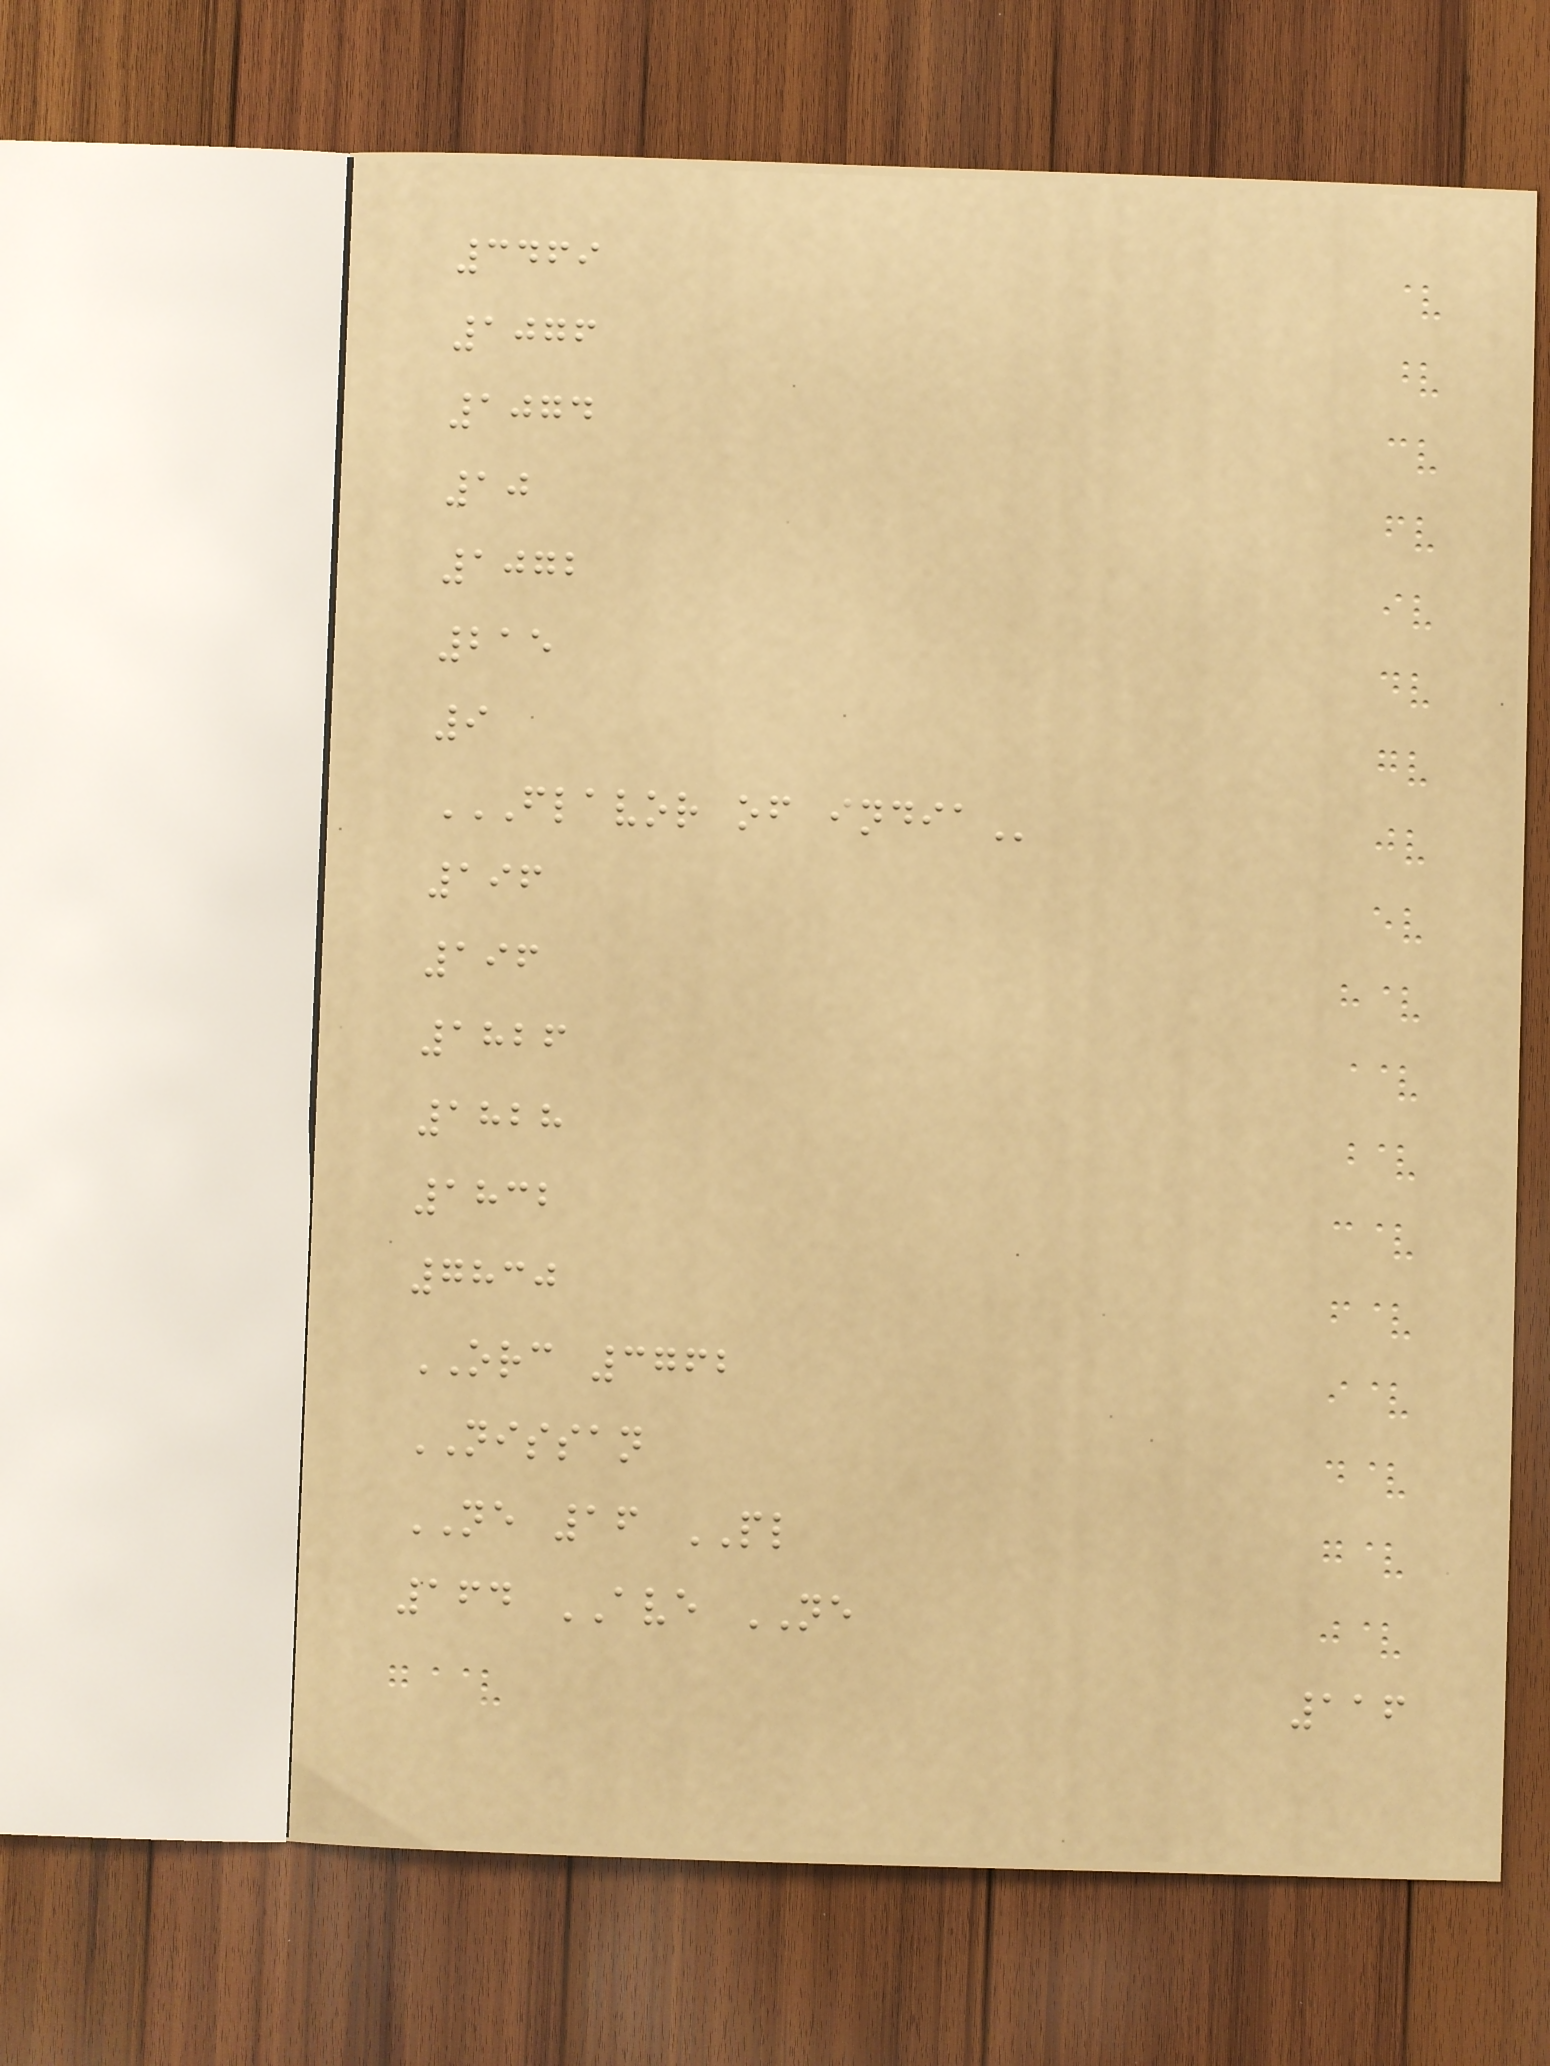3469
1076
1074
10
1072
215
9
FLAVOR OF INDIA
196
196
1826
1828
1832
7830
ORC 3762
NISSAN
NE 16 PL
164 AVE NE
116
